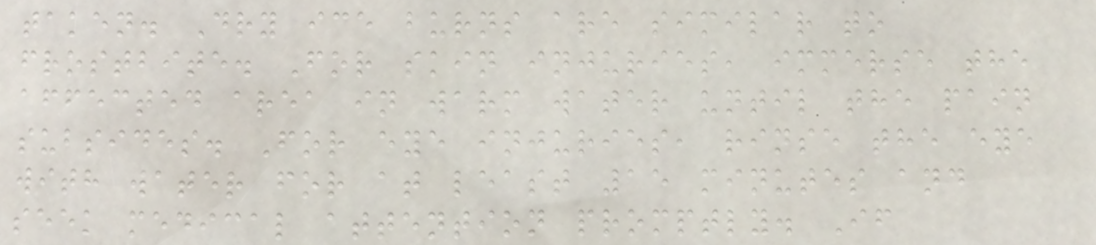taken. Dry ice burns are similar to
frostbite. For skin injuries, immerse the
affected area in warm water until the pain
subsides. For eye injuries, rinse the eye
with water for at least 15 minutes and
seek medical attention promptly. If
